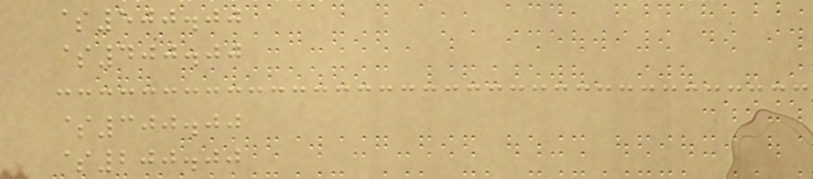$500.00
$400.00
$300.00
$200.00
